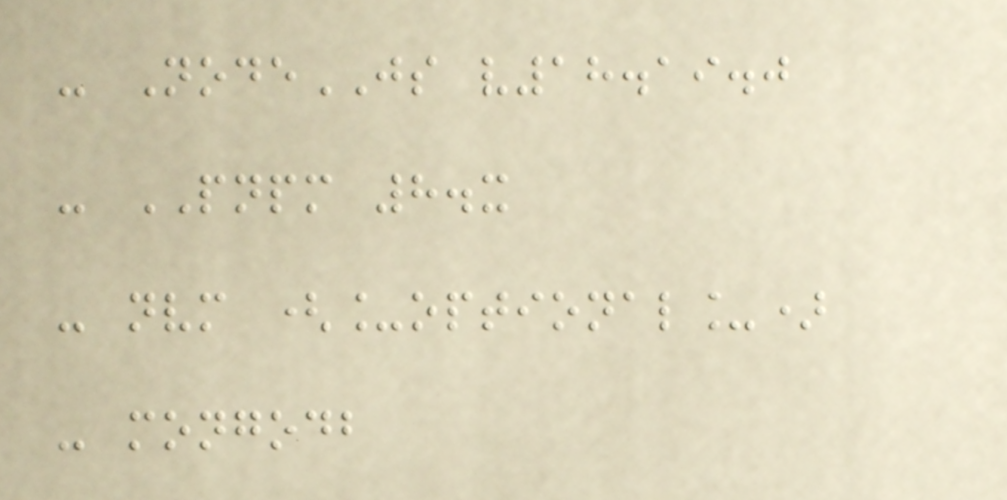- NodeJS v18.19.0
- PNPM 8.x
- nvm (_optional_)
- mongodb
